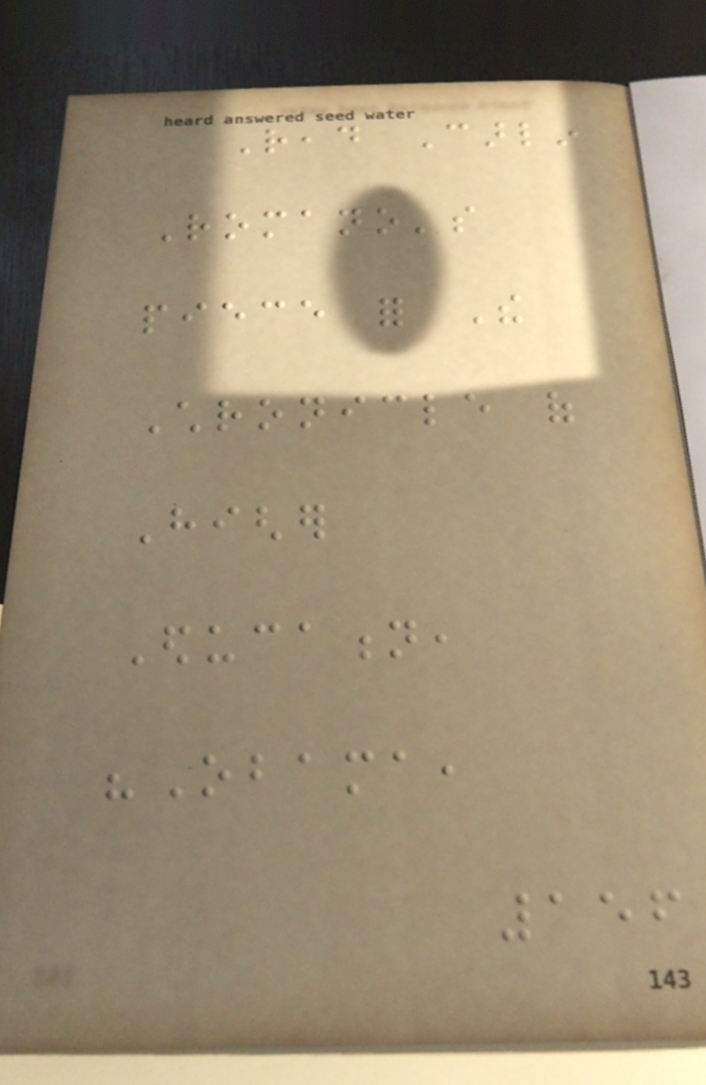Read Carlin
Romano's
piece for The
Chronicle of
Higher
Education,
"Obama,
156
